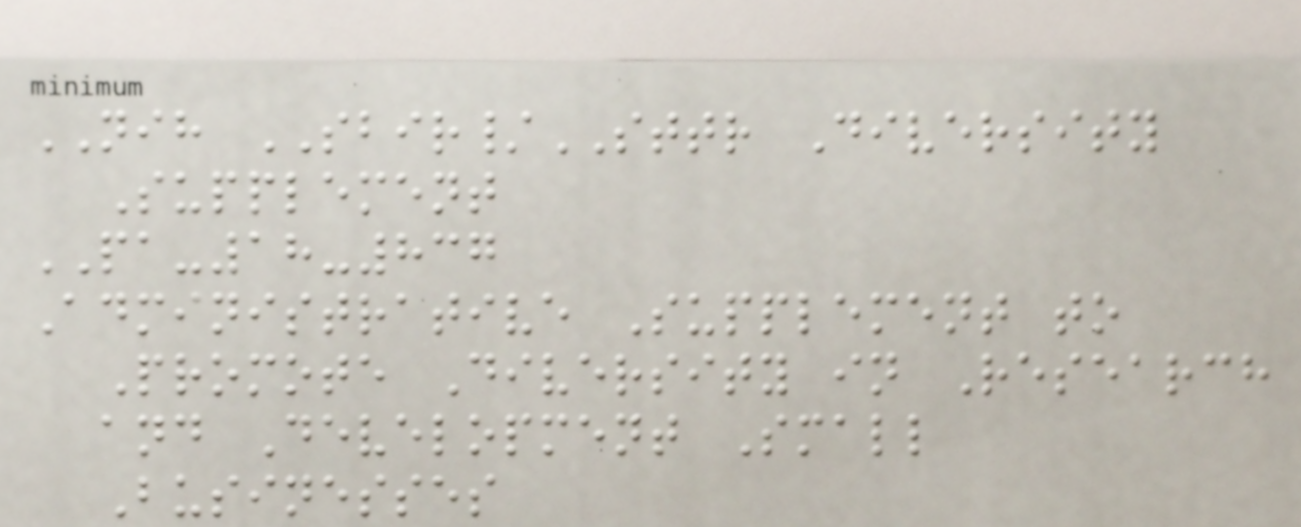NIH SBIR/STTR Diversity
Supplement
PA-18-837
Administrative Supplement to
Promote Diversity in Research
and Development Small
Businesses
